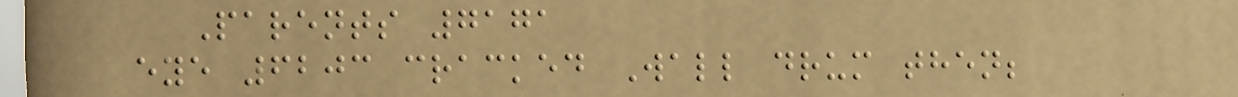Parents 7171
eye 6203 cracked Wall drum then;
